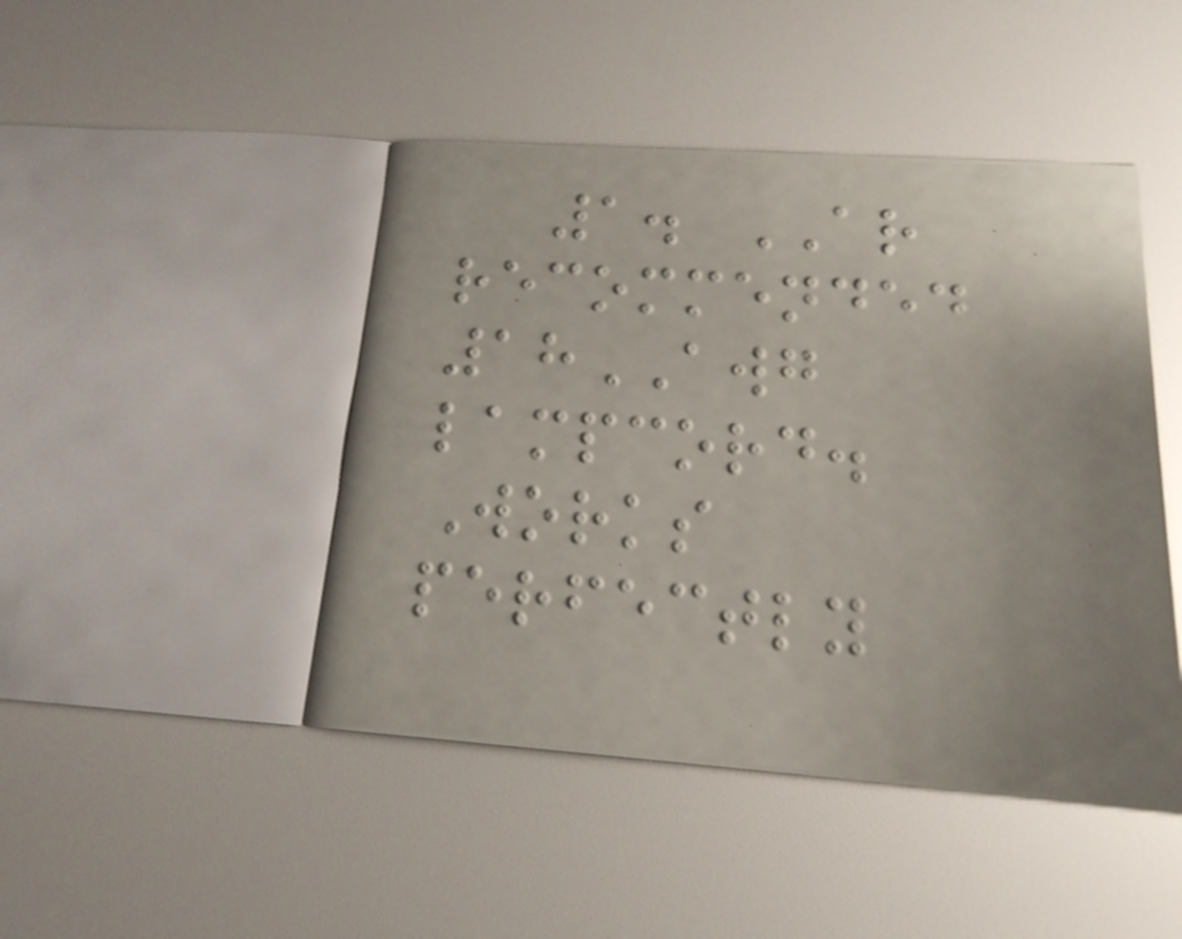1. AR
recommended
18AWG
lampcord.
Works
perfectly
